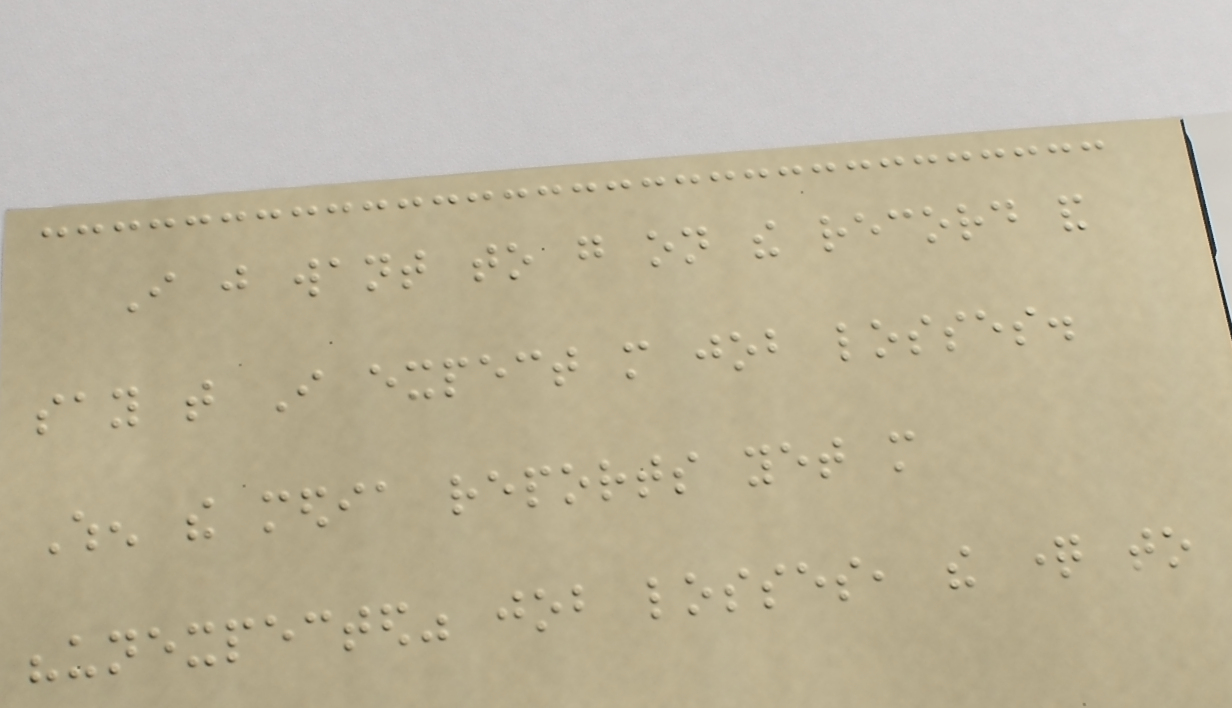I just want to go on the record and
say that I expect more job losses.
When the media reports yet more
"unexpected" job losses, the question to
